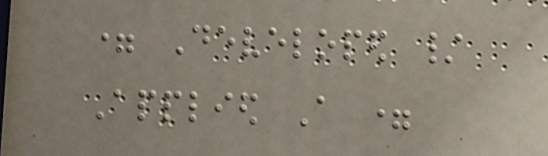= Developed /
Applied A =
